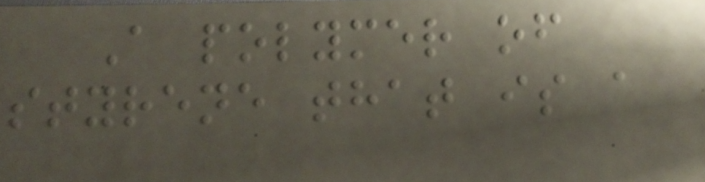A polymer of
styrene that is a
